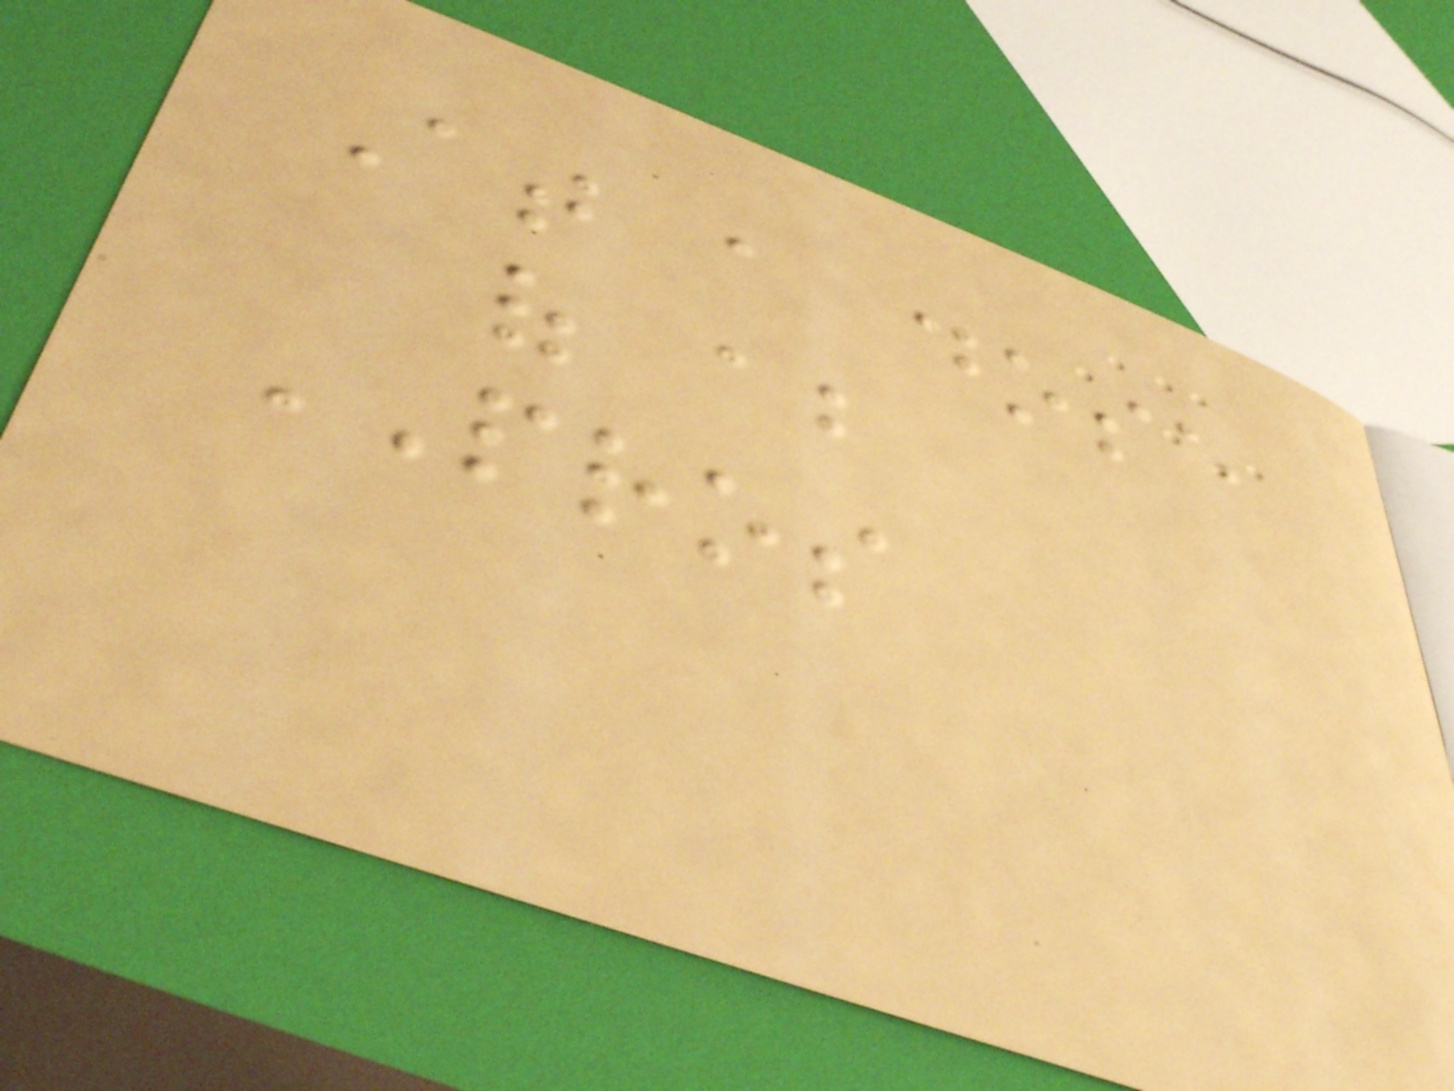At a dose
of about
PROS
